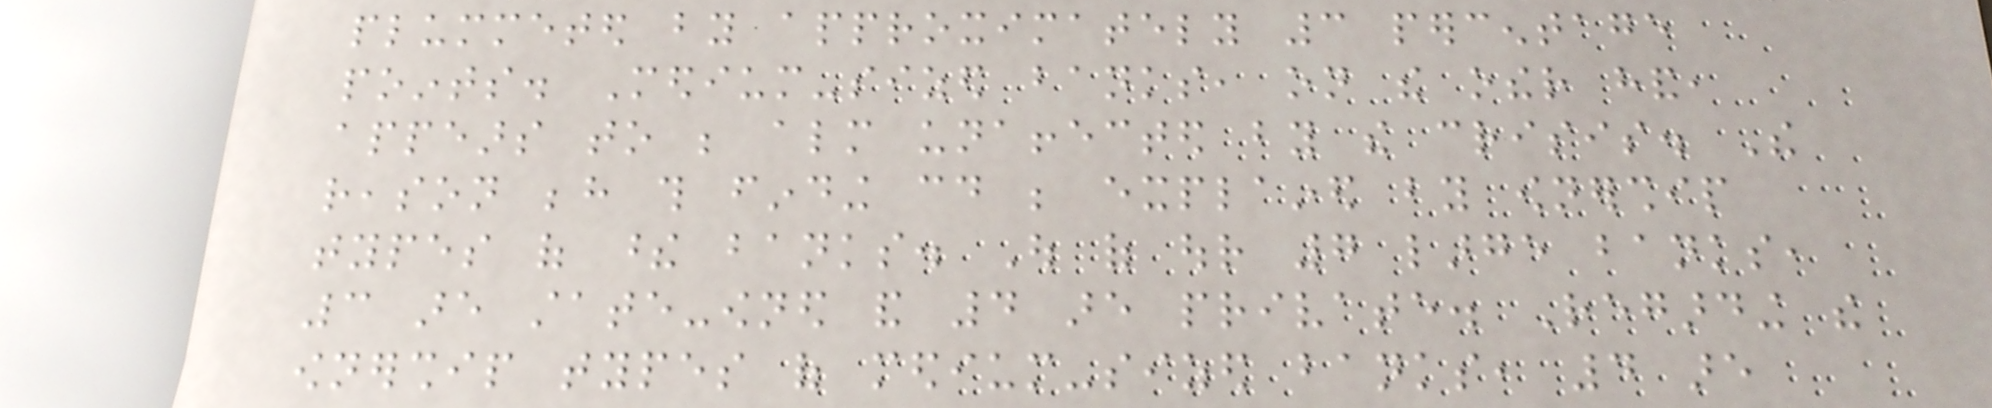plummeted by approximately 3 percentage
points. Medium-sized banks, on the other hand,
appears to be almost unaffected by the crisis. The
reason behind this finding could be explained by ownership
types of these banks. Out of our 7 large banks,
3 are state-owned and 4 are private. Regarding the
ownership types of medium-sized banks, 4 are
